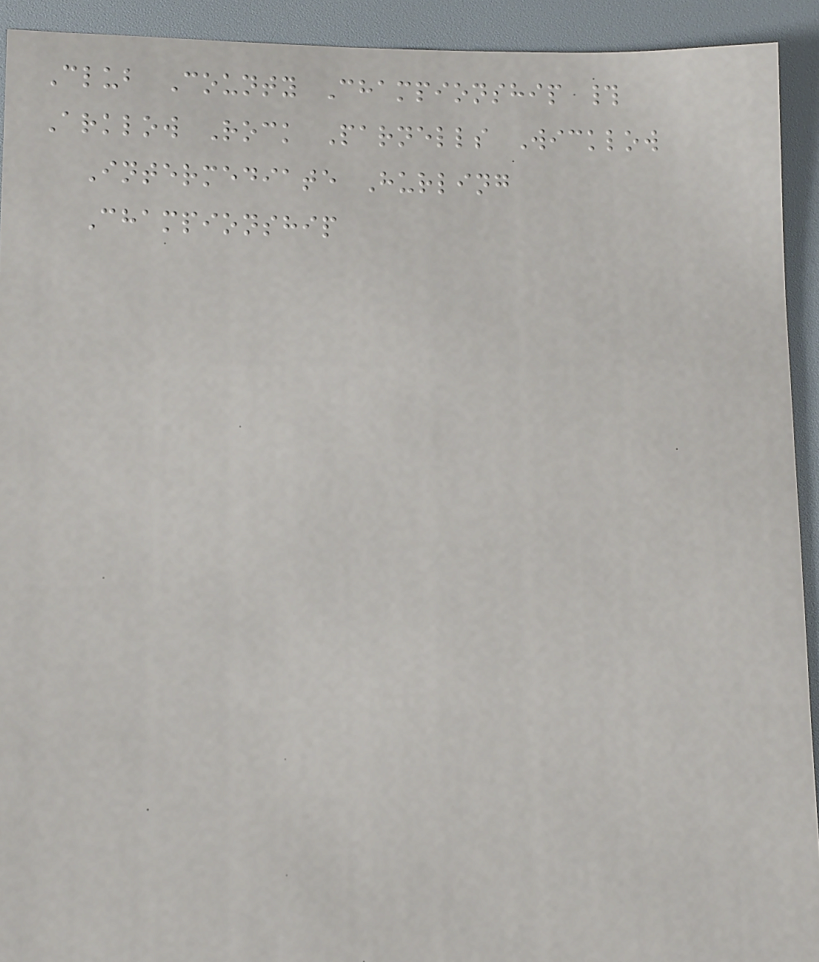Club County Championship #
Arklow Rock Parnells Wicklow
Intermediate Hurling
Championship
